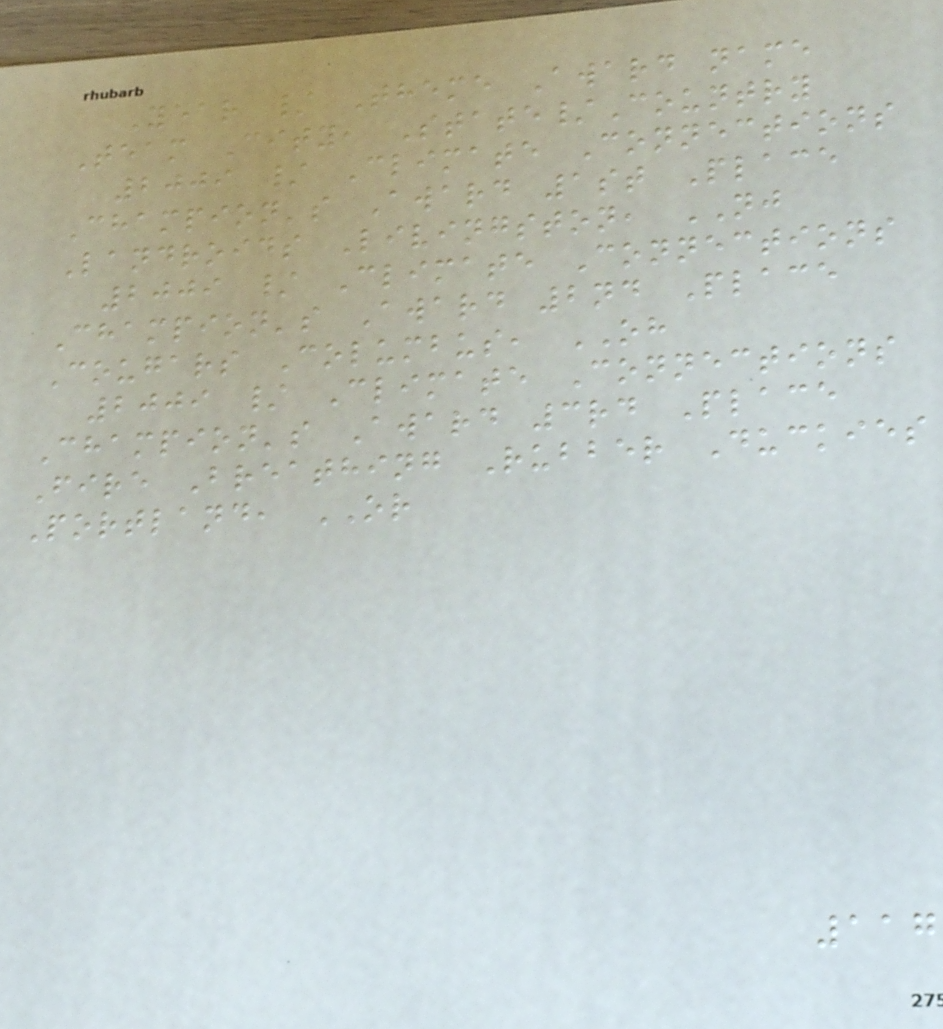Year / Theme Award name
Team City, State/Country
2009 / Climate Connections
Champion's Award 1st Place
Landroids Livingston, NJ
2009 / Climate Connections
Champion's Award 2nd Place
Cougars Columbus, OH
2009 / Climate Connections
Champion's Award 3rd Place
Fire Breathing Rubber Duckies
Portland, OR
117
